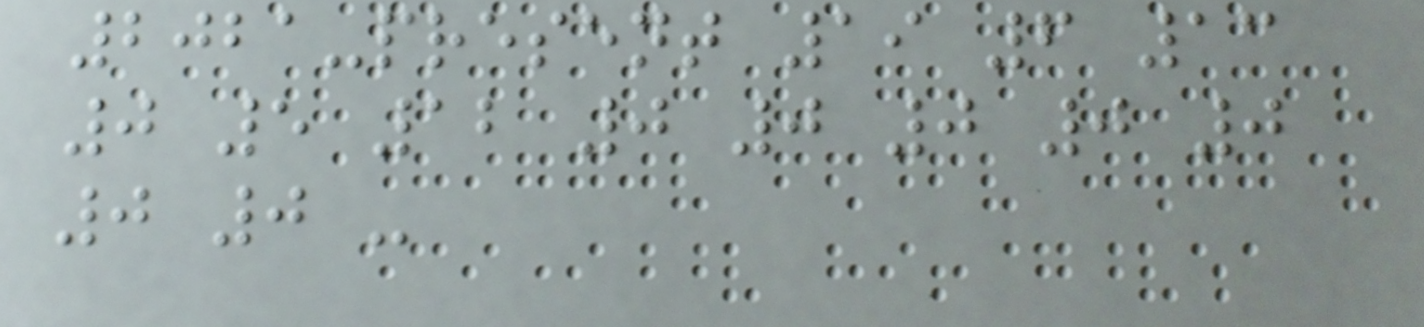2021-present 19 6 13
0 5 12 0 0 0 0 0
0 0 -
